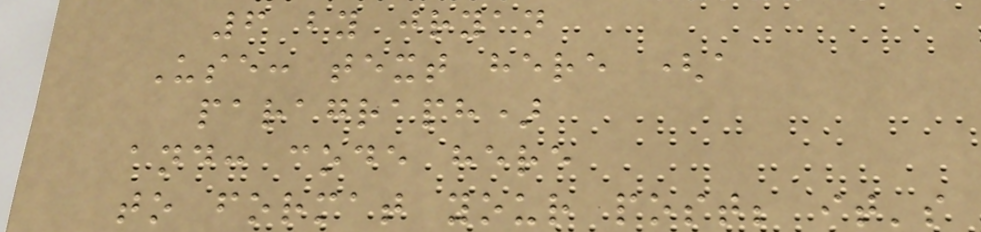6 by jryan
Use: text here (a
paragraph)
and: code here
to format your post; it's
